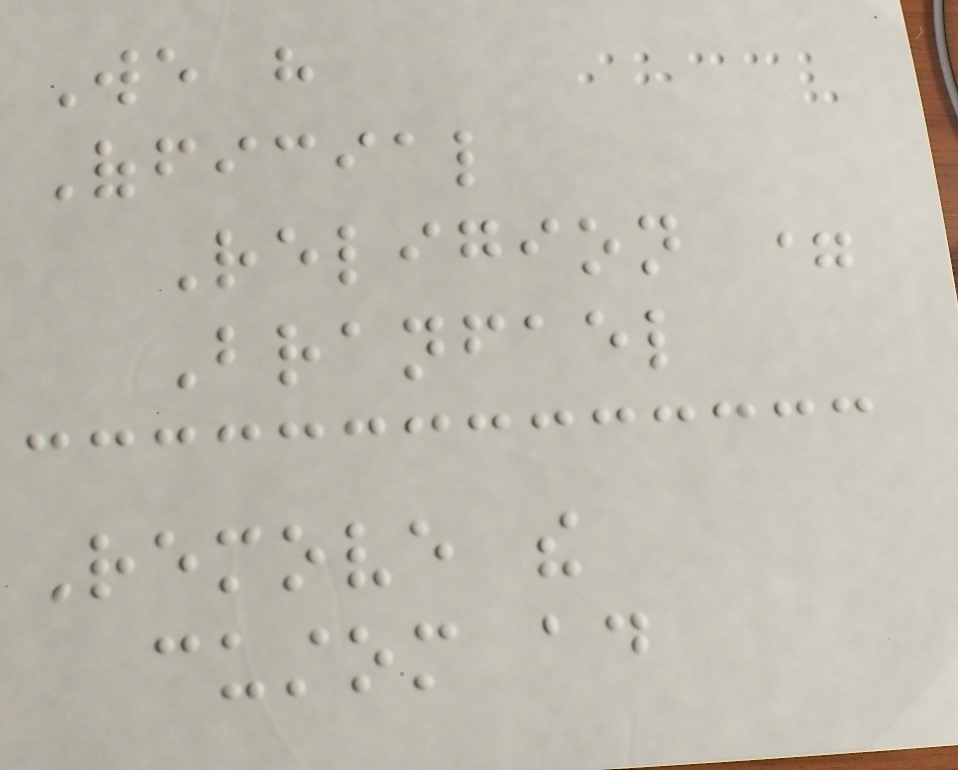We have
Official
Religion =
Branfael
Remove the
custom ad
